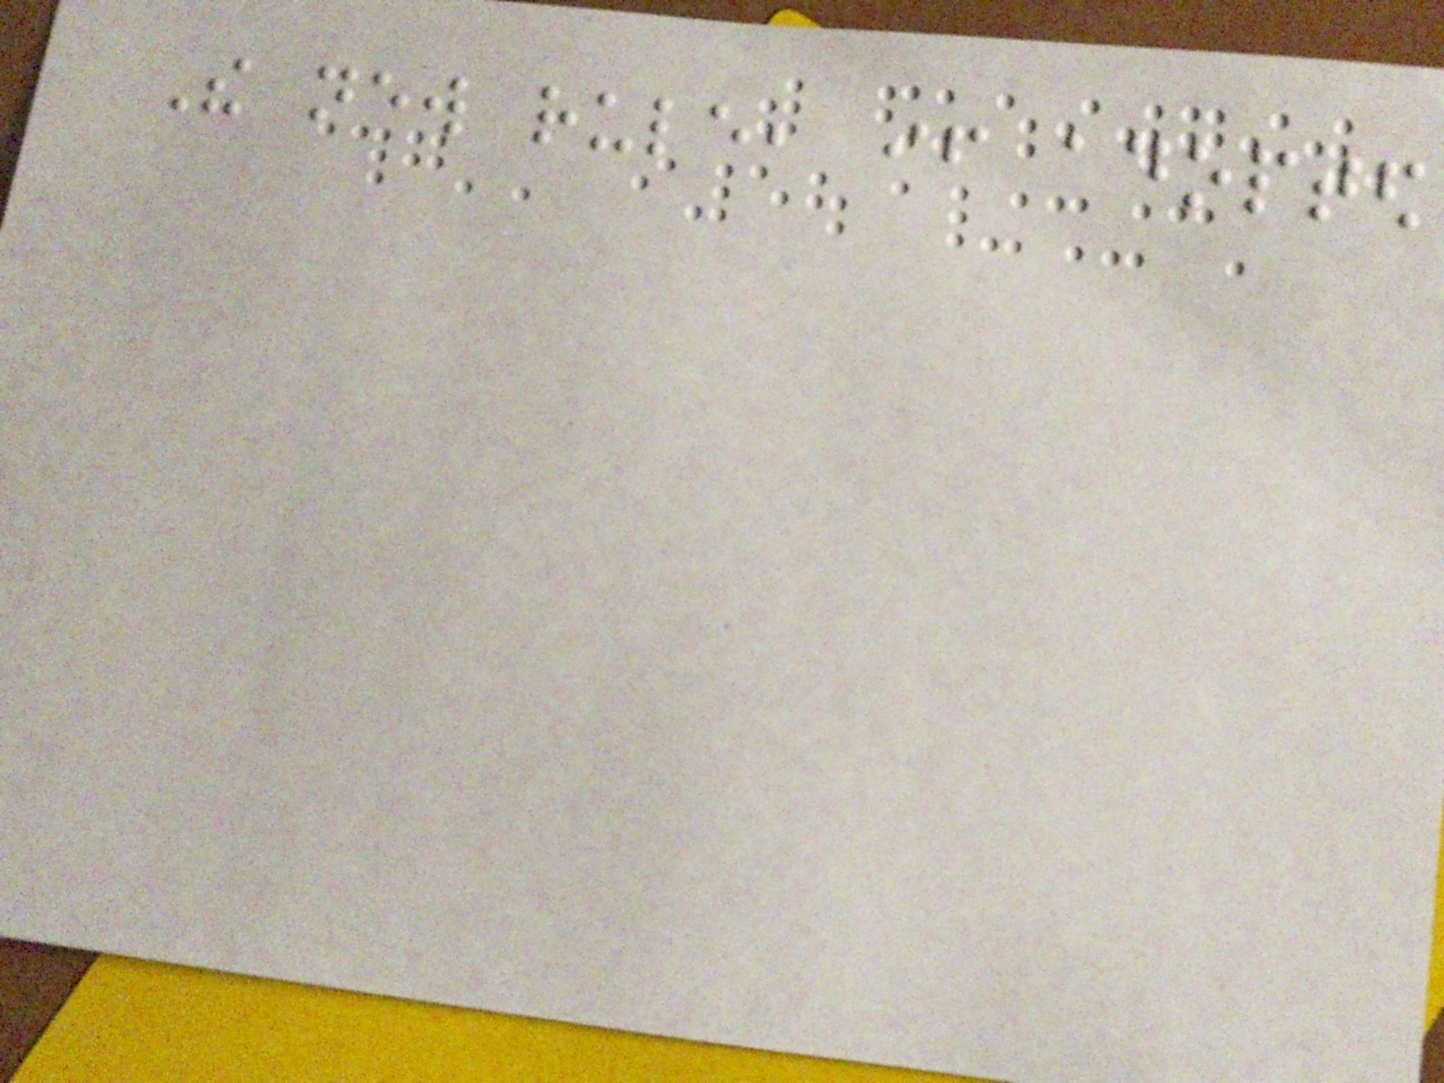The new rule, if adopted
